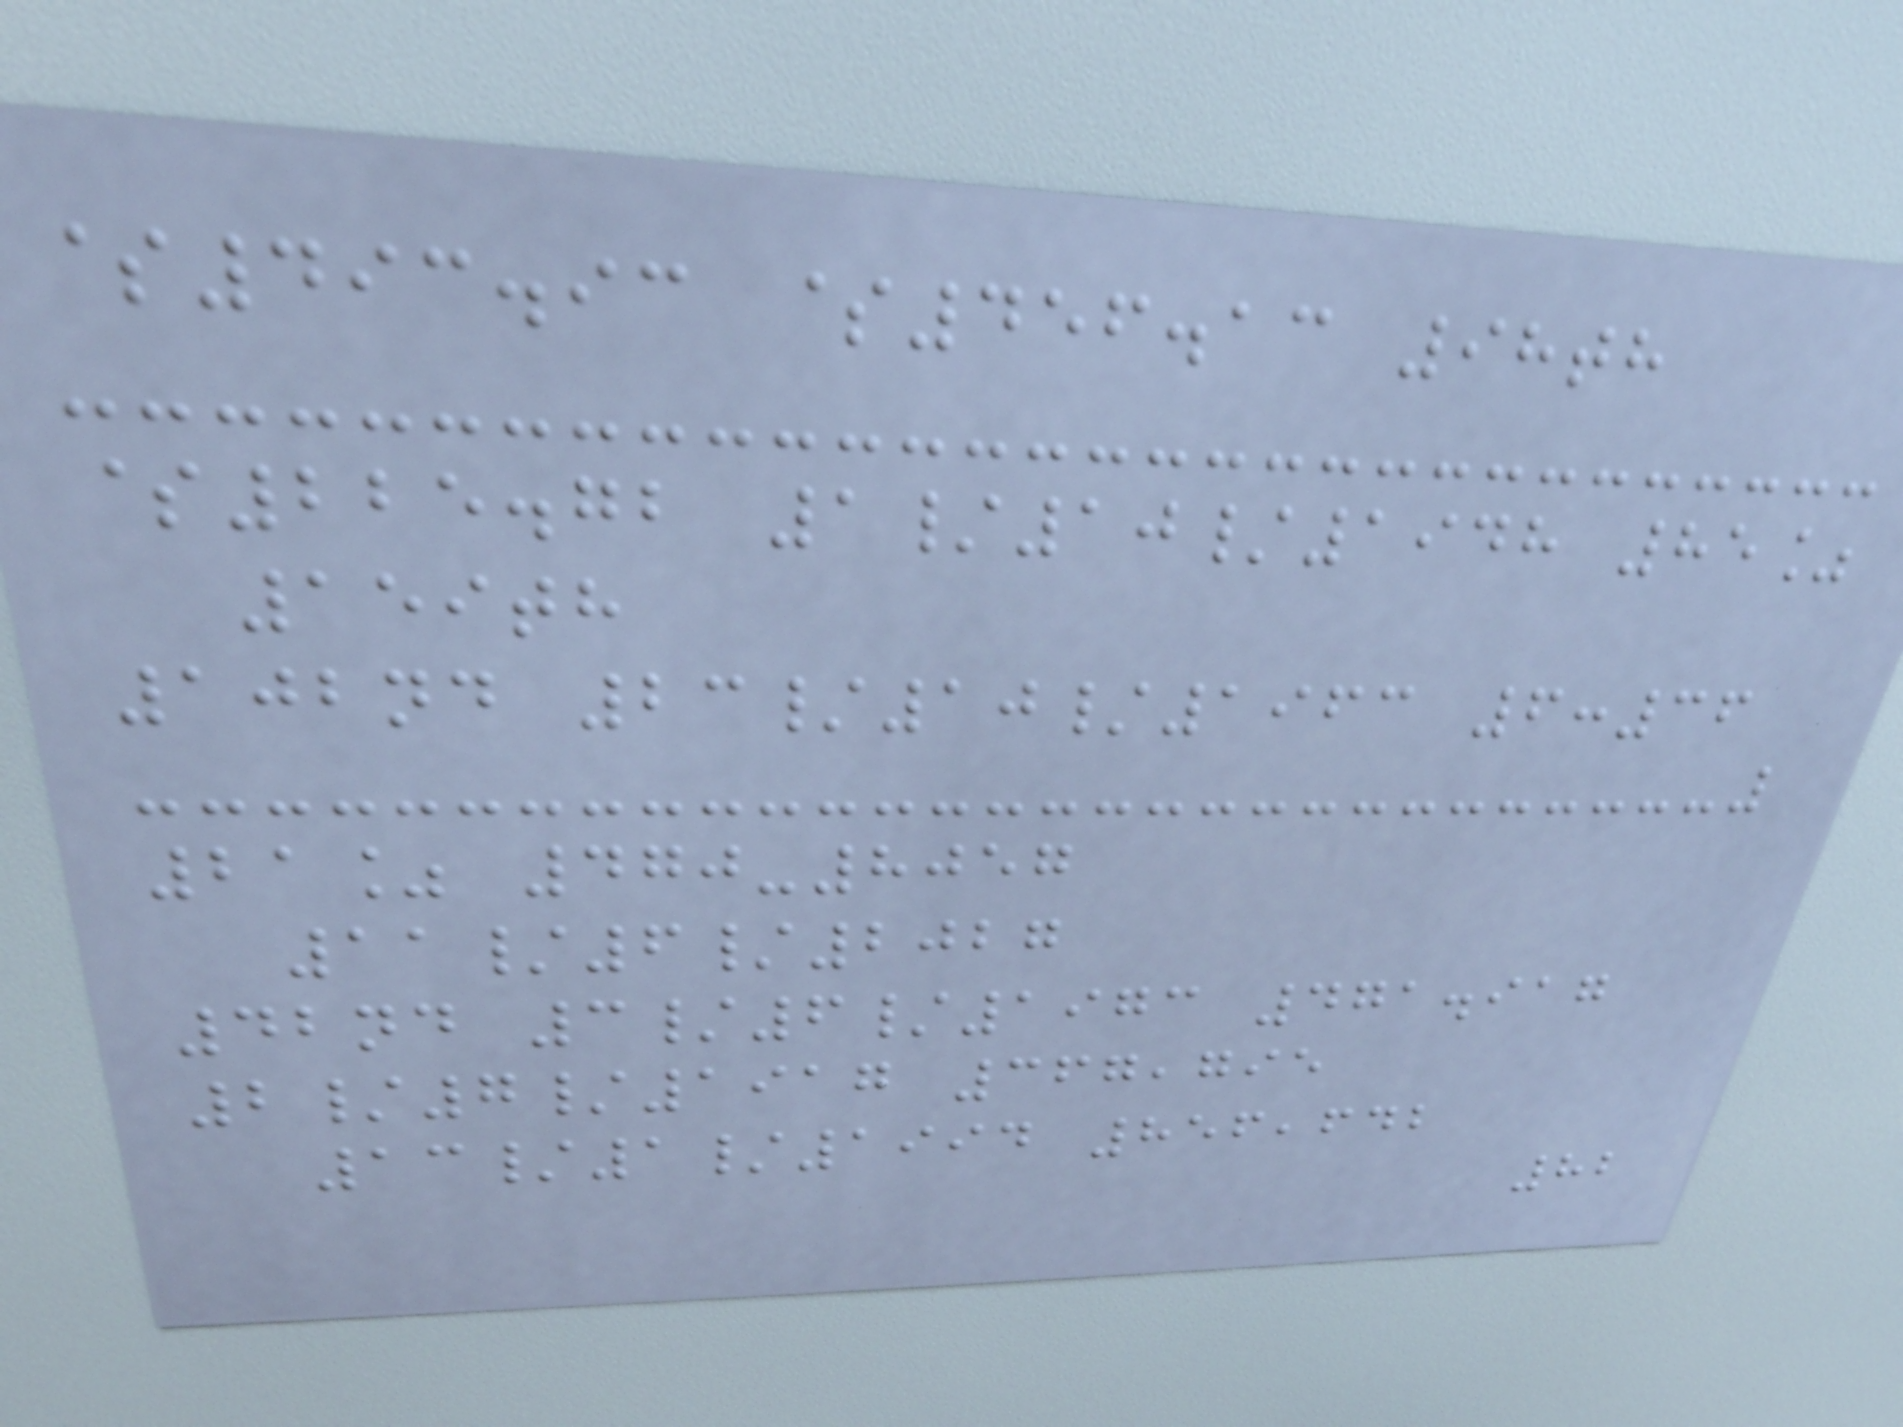$493.93 $456.13 98th
$225.72 1/10/1948 85%
159th
102nd 23/10/1963 6:36
21% 470-8057
11/6/2027
42nd 3/6/1973 471.917
2/7/1917 367,795
13/1/1994 856,642
82
